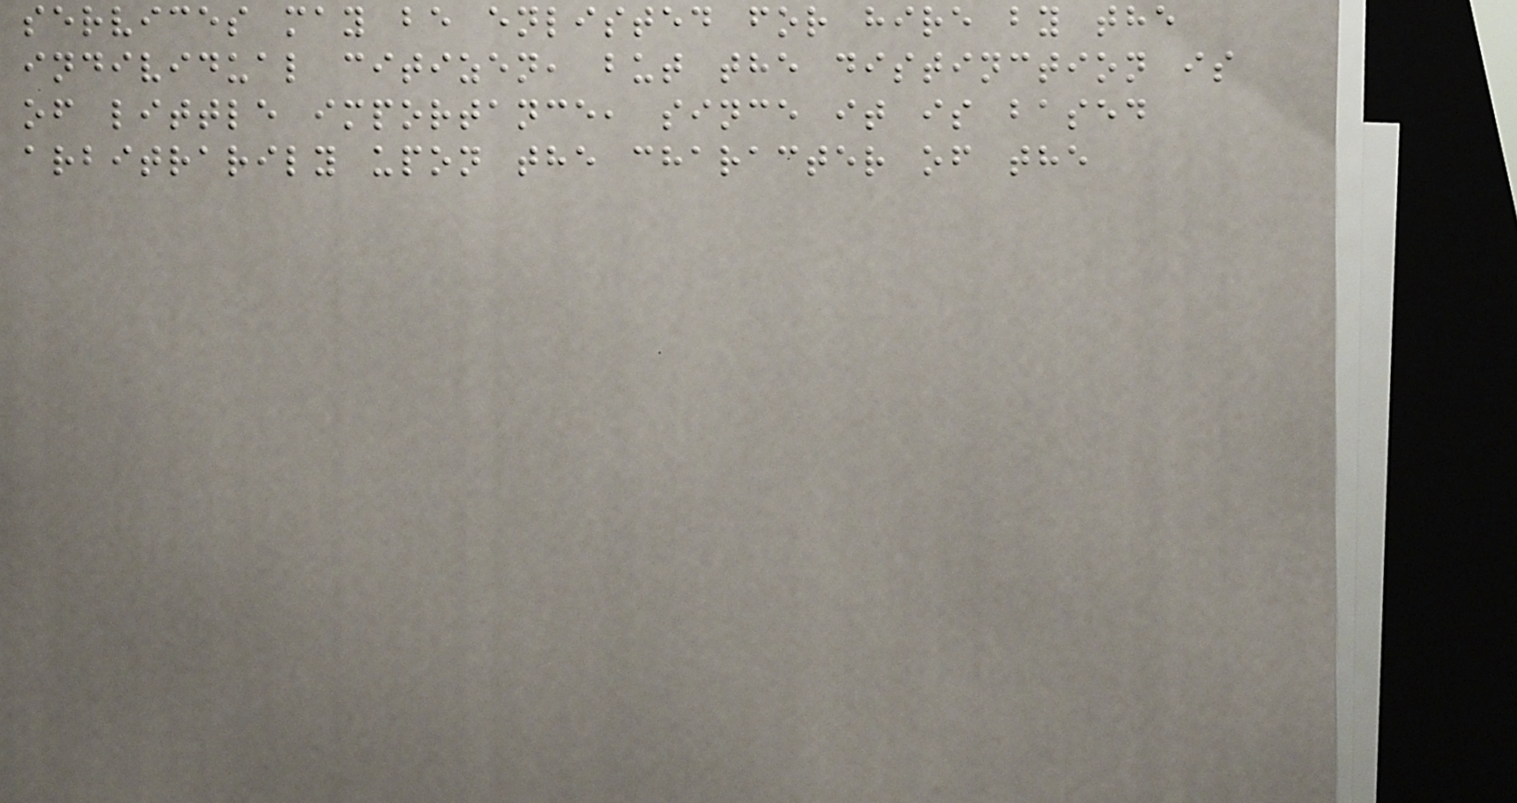services may be enlisted for hire by the
individual citizen, but the distinction is
of little importance, since it is based
arbitrarily upon the character of the
